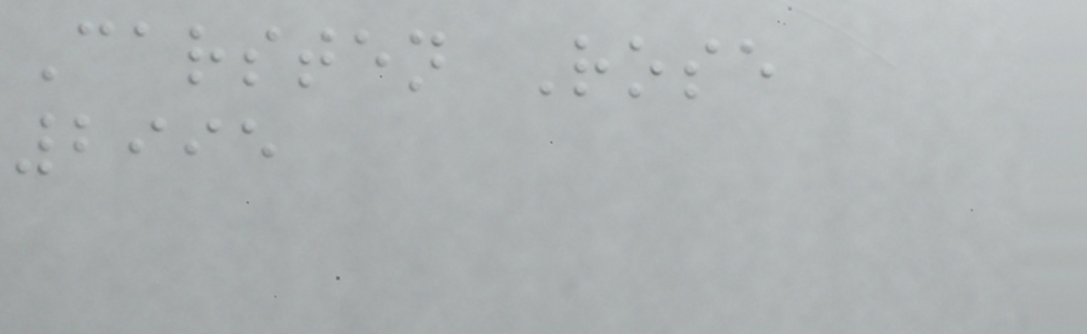Carsten Rose
2995
